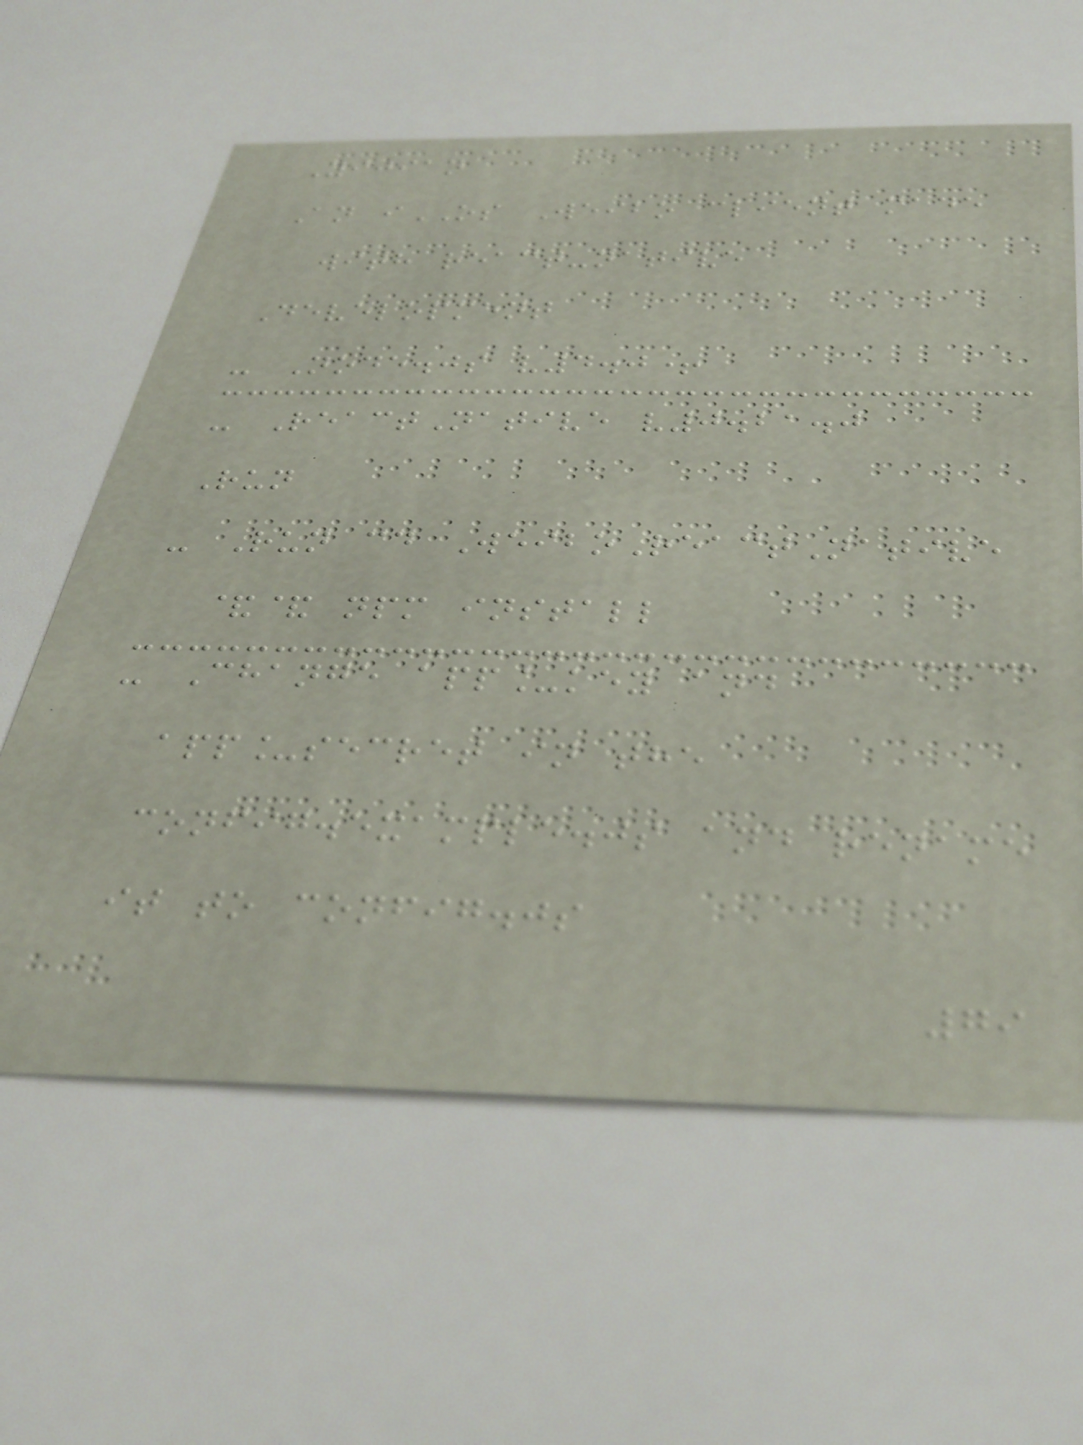Yijian
An iOS Weibo client made
with react-native
Development
- Node.js v4.0+
- ReactNative v0.21.0
Run
- Run cd WeiboReactNative
&& npm install
- Change app_key and
app_secret in the
config.example.js and rename
it to config.js
79
